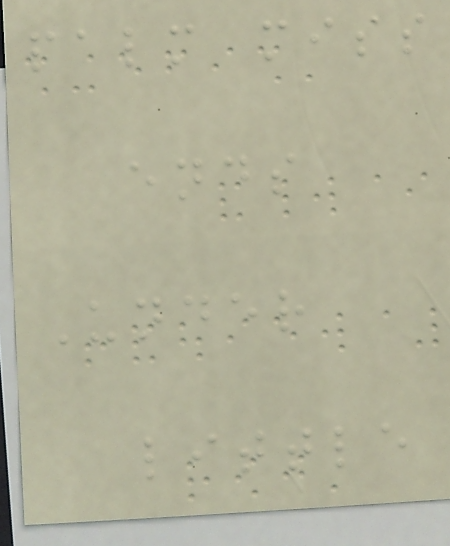palm miss
ends
Under
little
